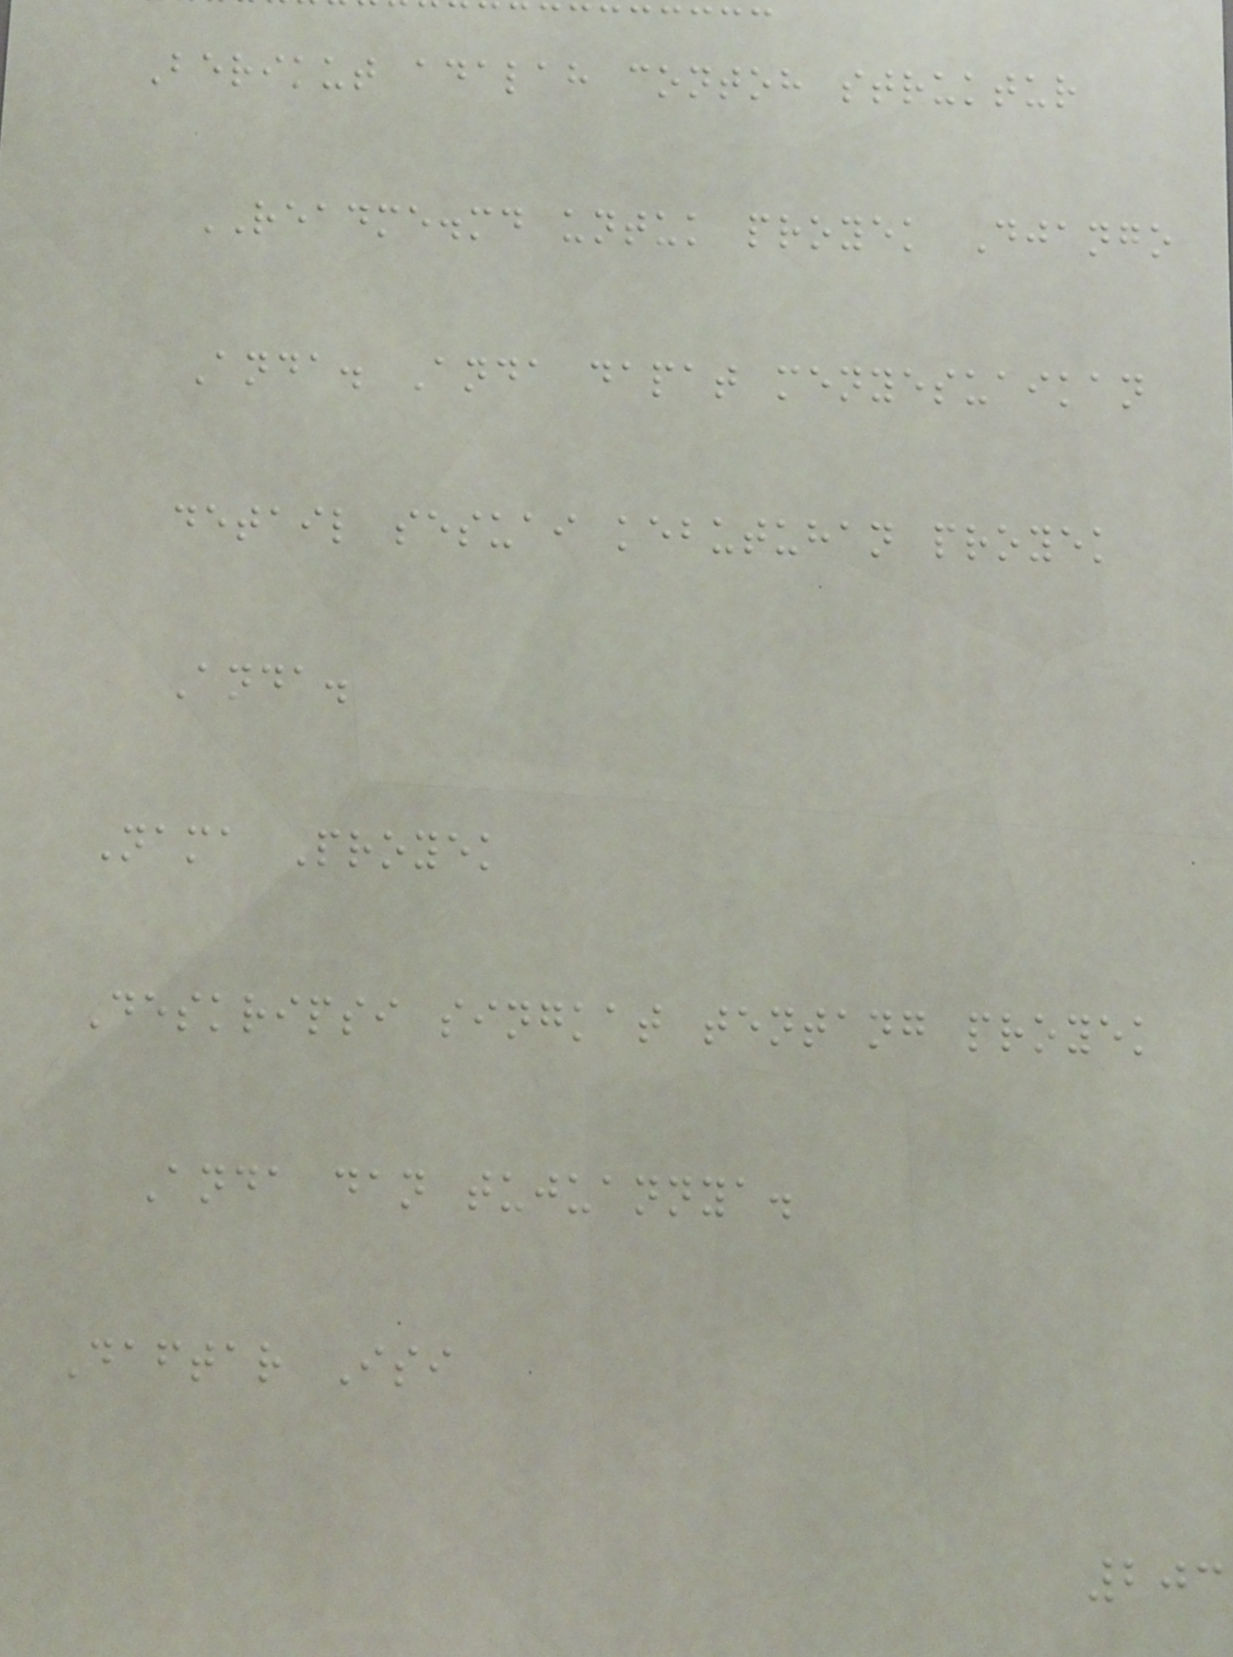Berikut adalah contoh struktur
README.md untuk proyek Django
Anda. Anda dapat menyesuaikan
detail sesuai kebutuhan proyek
Anda.
Nama Proyek
Deskripsi singkat tentang proyek
Anda dan tujuannya.
Daftar Isi
203
